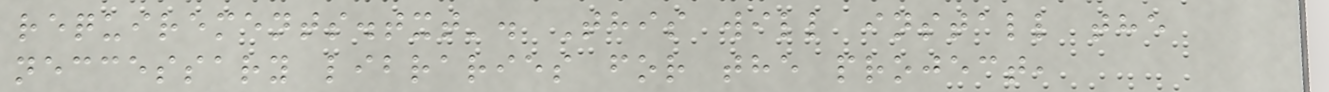requirements.txt'. This will install the
neccessary libraries for the project,
